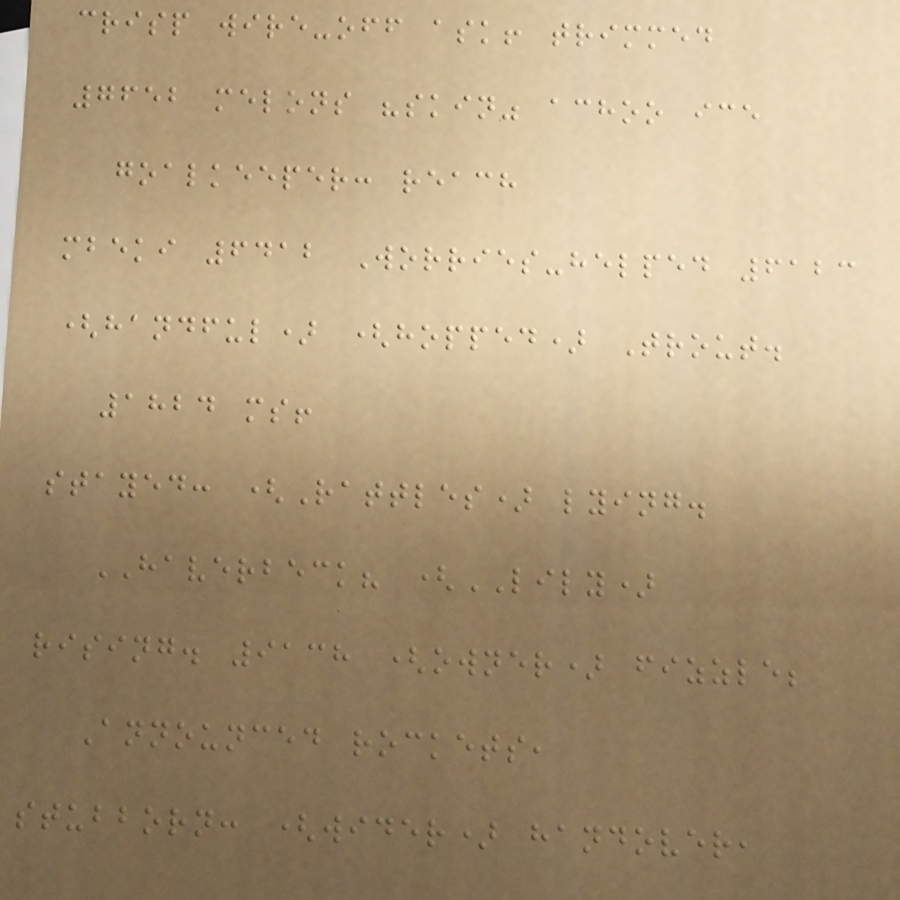crisp wire-off ask! trimmed
7652 melons "skin" achoo ice
goalkeeper: reach
mbeki 6412 Worries-helped 6123
(handful) (hopped) Trout.
1824 ms!
stayed: (Rattles) lying.
HAVERBECK? (LILY)
rising. 9138 (owner) fizzle;
Announced rockets,
stubborn: (wider) handover,
